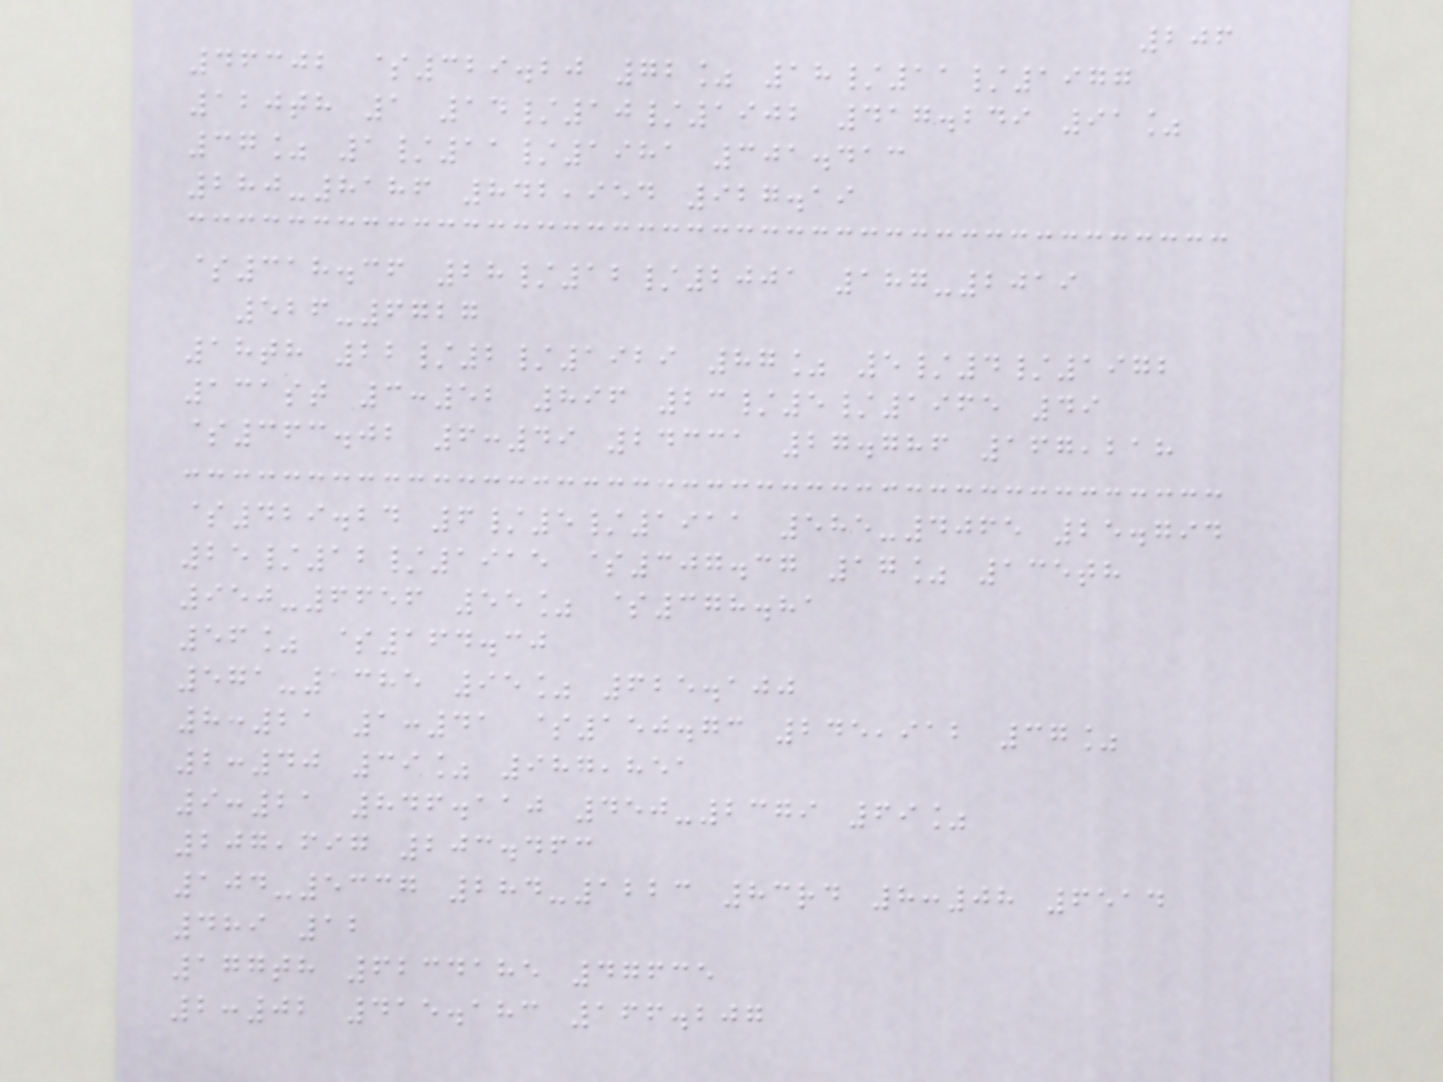206
46302 $329.20 72% 18/11/1977
120th 1 14/10/1902 417.249 91%
37% 1/11/1981 301.413
280-8186 842,954 927.19
$318.36 28/12/2001 187-2019
526-6727
18th 22/2/1929 87% 5/4/1972
131st 3:52 896 23/5/1965 49
$363.02 6:49 24331 27.786 167,218
$429.24 6/5/1911 585-4065 25.794
25/12/1915 $307.37 17% 135th
950-6656 55% $378.81
56% $164.30
571-1385 95% 625.100
8:21 1:41 $150.73 245,912 37%
2:40 39% 987,851
9:21 846.110 450-2379 69%
207,697 203.463
104-5337 284-1223 83rd 8:08 6514
489 12
177th 6234185 47635
2:02 415.183 166.207
